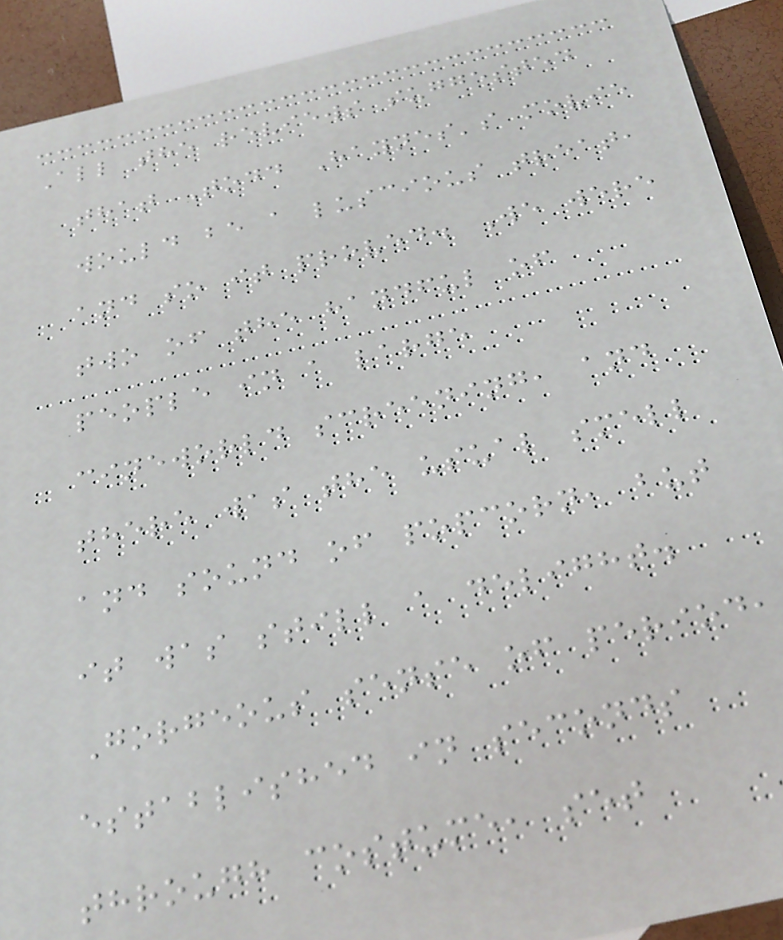All the reviews suggested
that Todd Haynes's movie
would be a luscious treat,
and so it proved. We were
two of the handful of
people in a large
cineworld screening, and
there was the usual smell
and sound of popcorn, but
it was still a delight.
Gorgeous sense of period,
established in seconds
through costume, set
